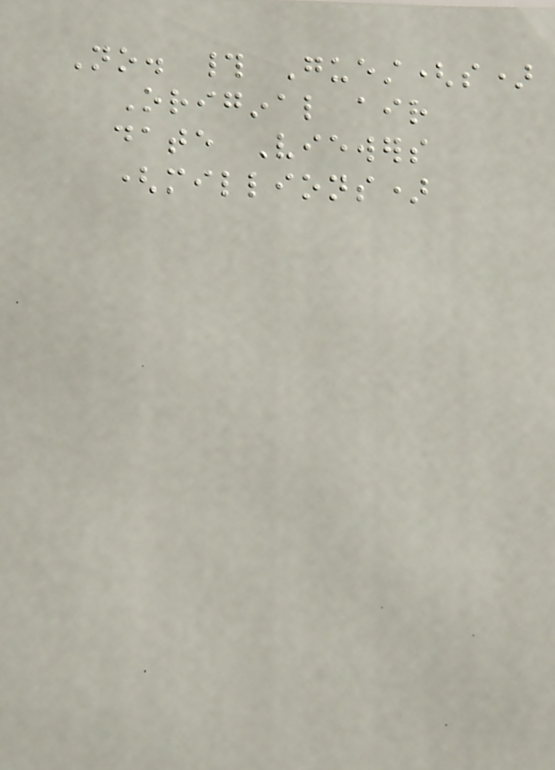No. # Guest(s)
Original air
date Viewers
(millions)
